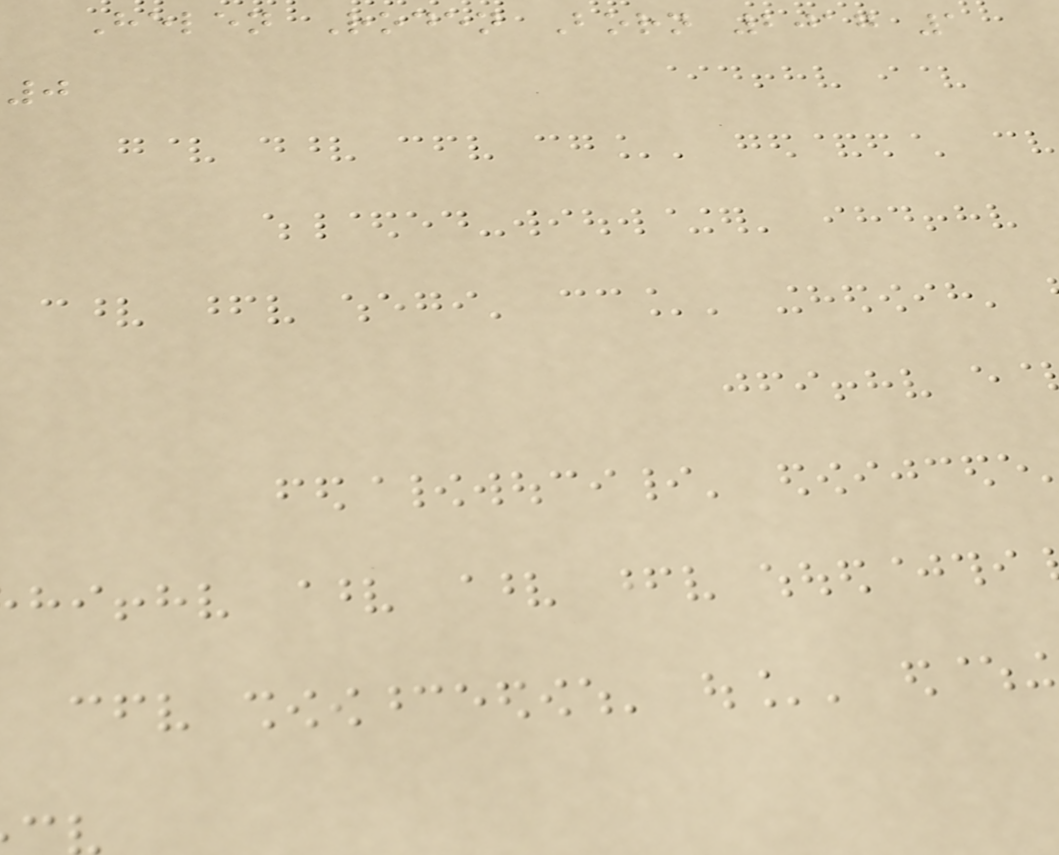Helen Roden Born 2017 1
0
